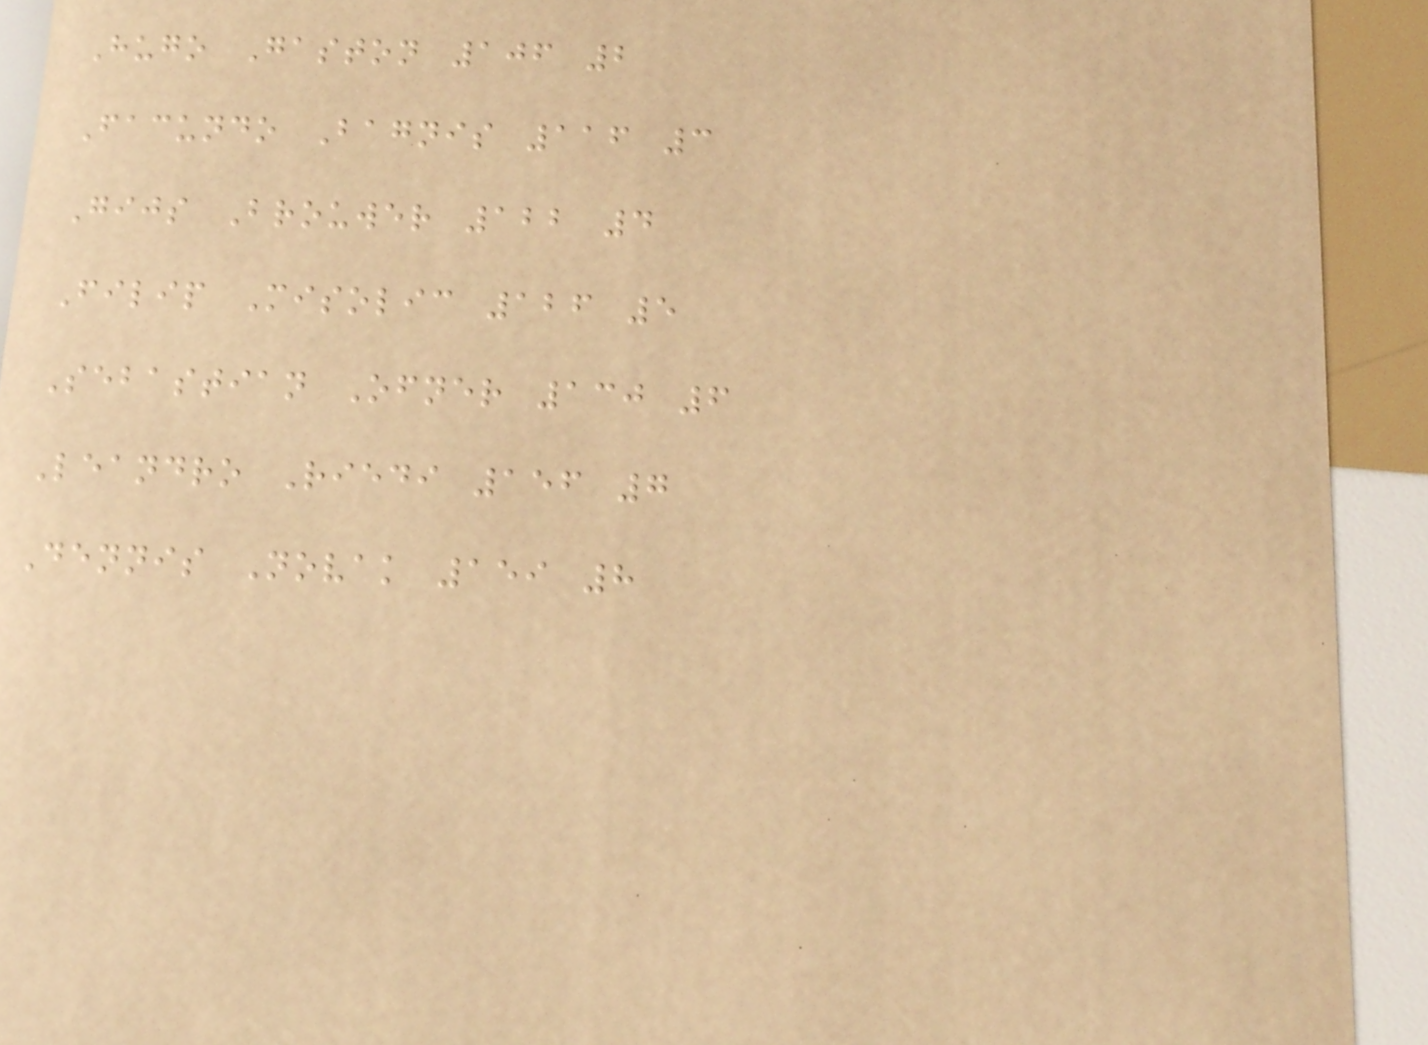Hugo Gaston 106 2
Facundo Bagnis 116 3
Gijs Brouwer 122 4
Filip Misolic 126 5
Sebastian Ofner 130 6
Leandro Riedi 156 7
Dennis Novak 159 8
